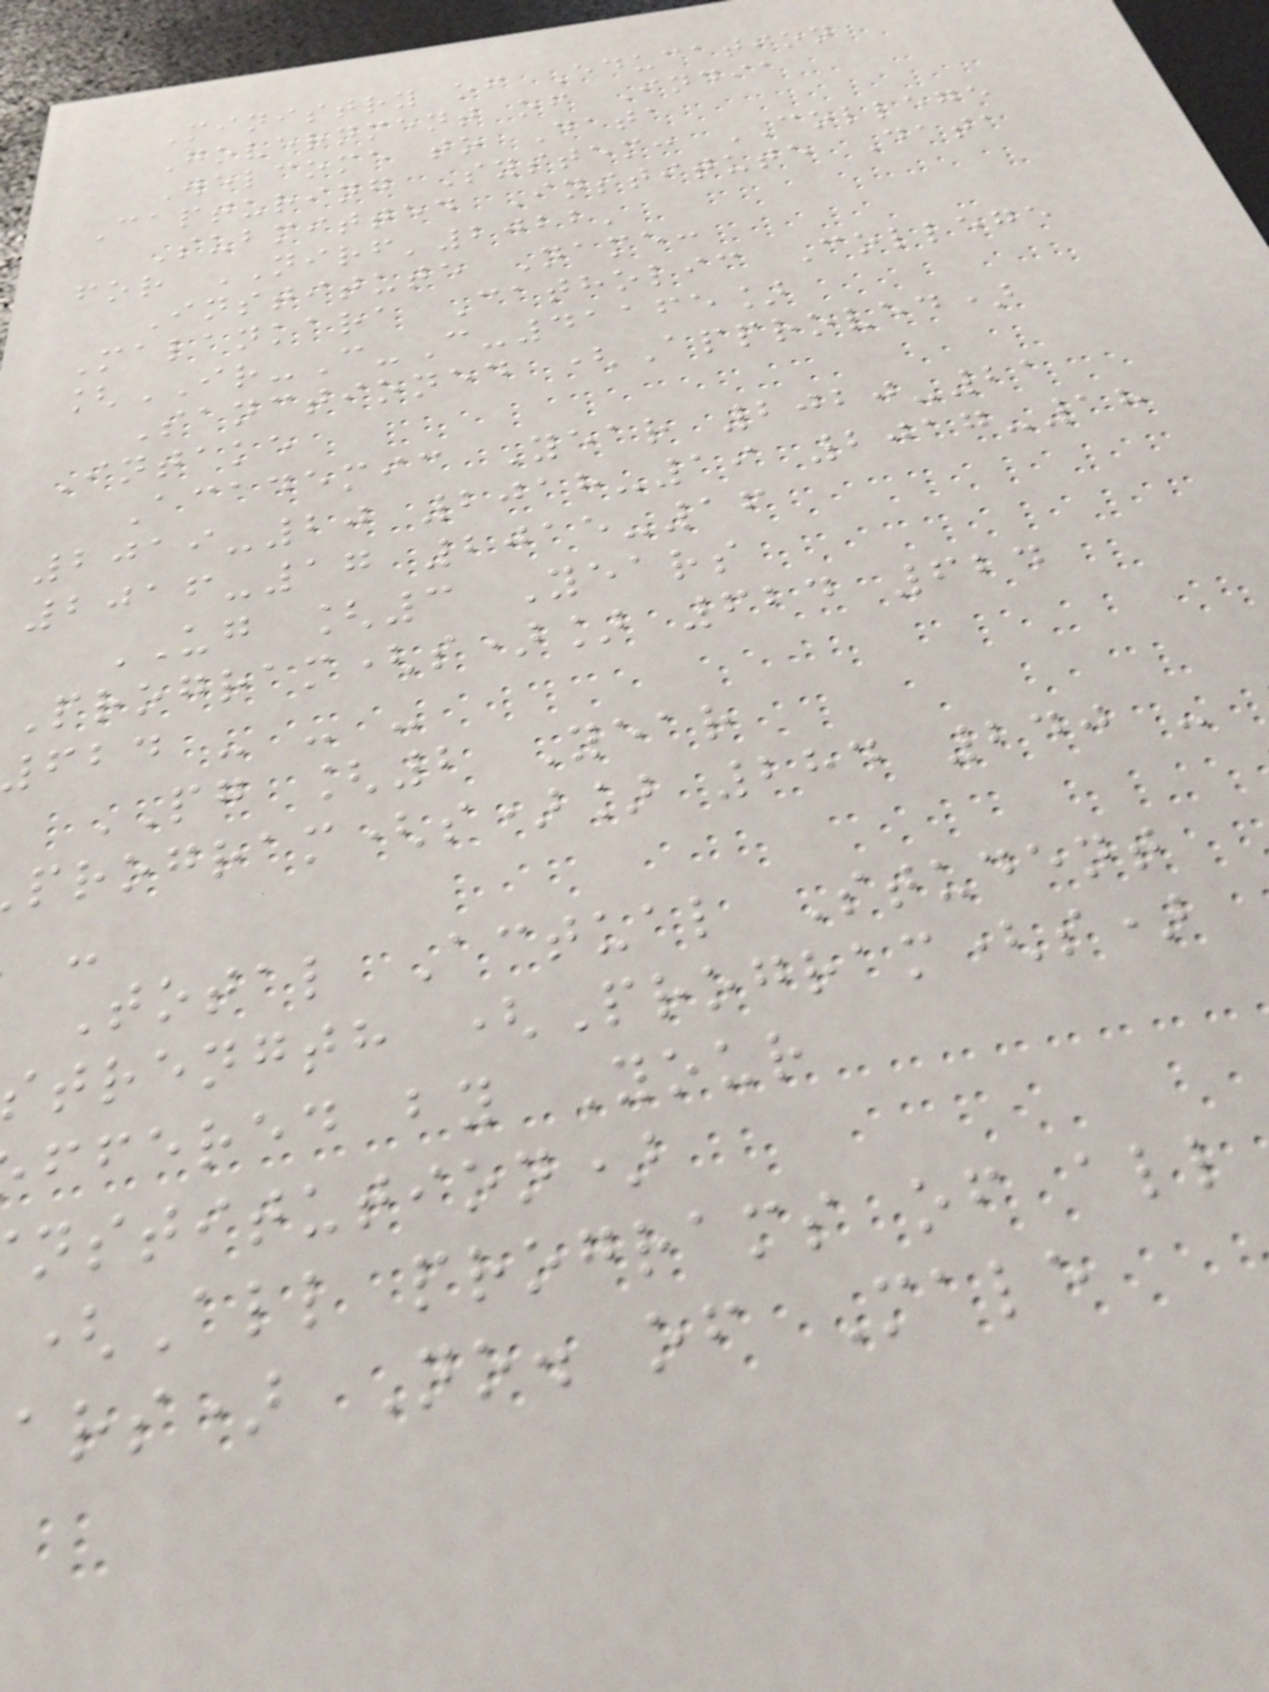Ministry of Education
Government of India
Welcome to Data
Capturing System: COLLEGE
Submitted Institute Data
for NIRF'2022'
Institute Name:
Malankara Catholic College
[IR-C-C-41165]
Sanctioned (Approved)
Intake
Academic Year 2020-21
2019-20 2018-19 2017-18
2016-17 2015-16
UG [3 Years
Program(s)] 624 624
fbd - - -
PG [2 Year
program(s)] 284 240 -
Total Actual Student
trength (Program(s)
ffered by Your
nstitution)
(All programs of all
ars) No. of Male
